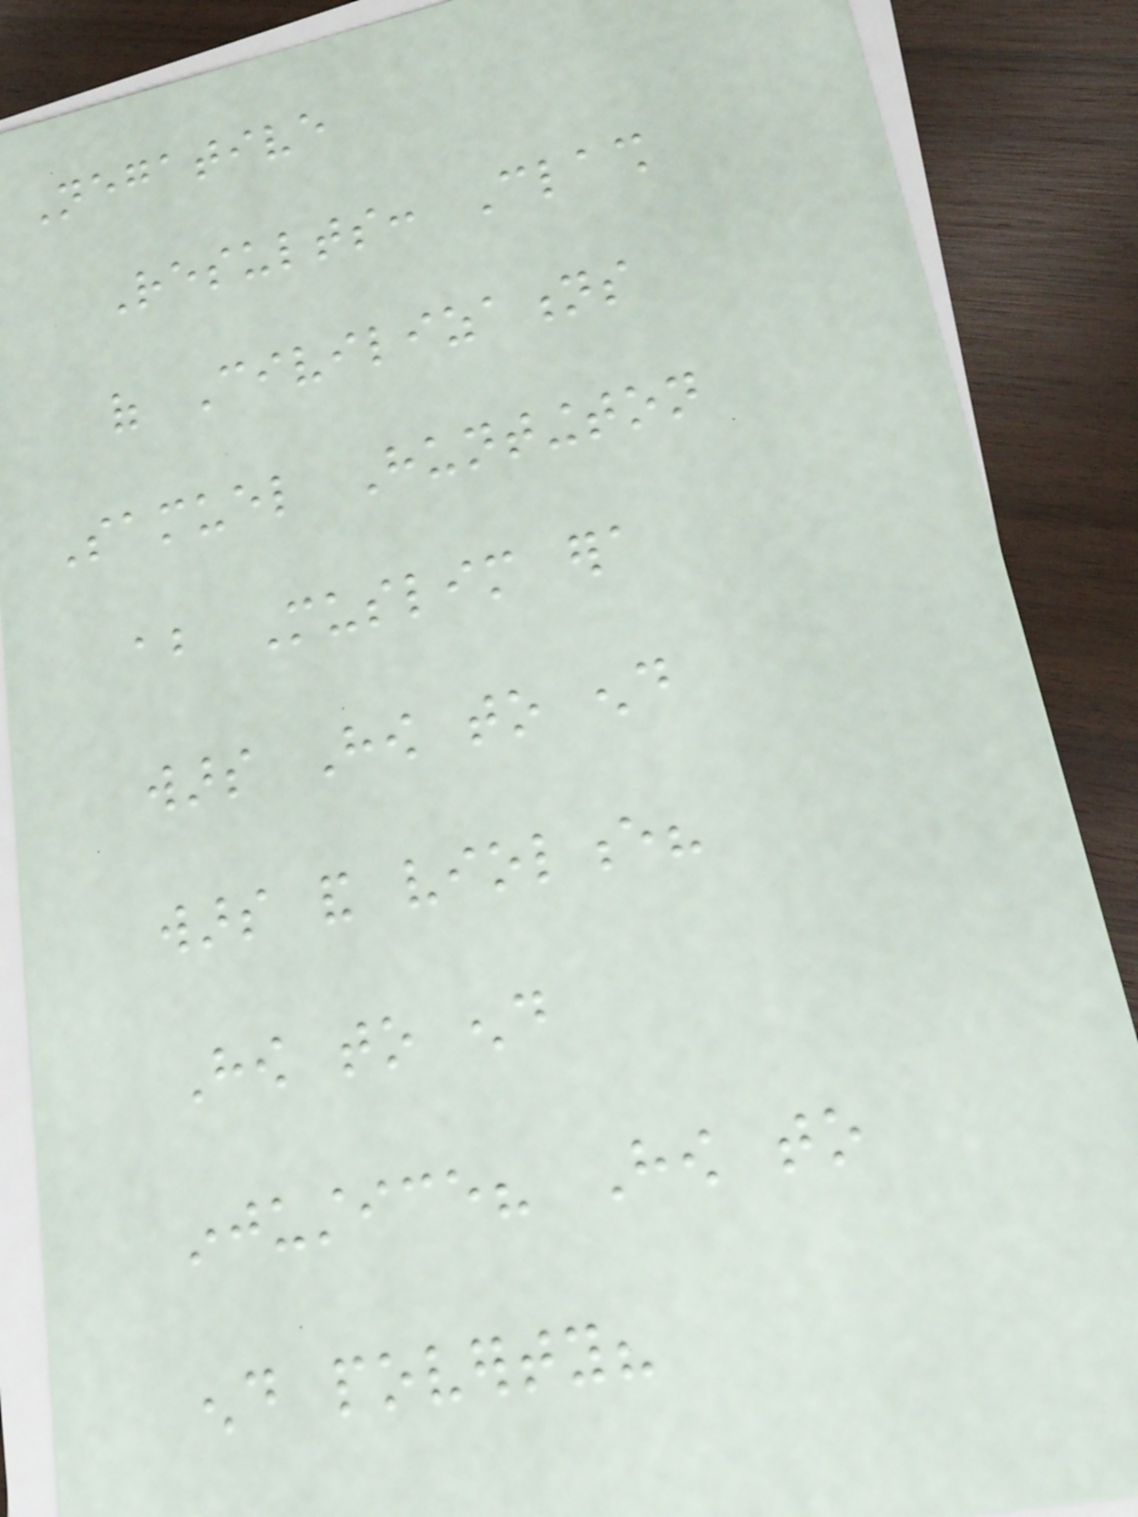Negative
Results: Clash
of Civilizations
Samuel Huntington
about Muslim era
wars How to end
wars and violence?
How to end
injustice? How to
end poverty?
